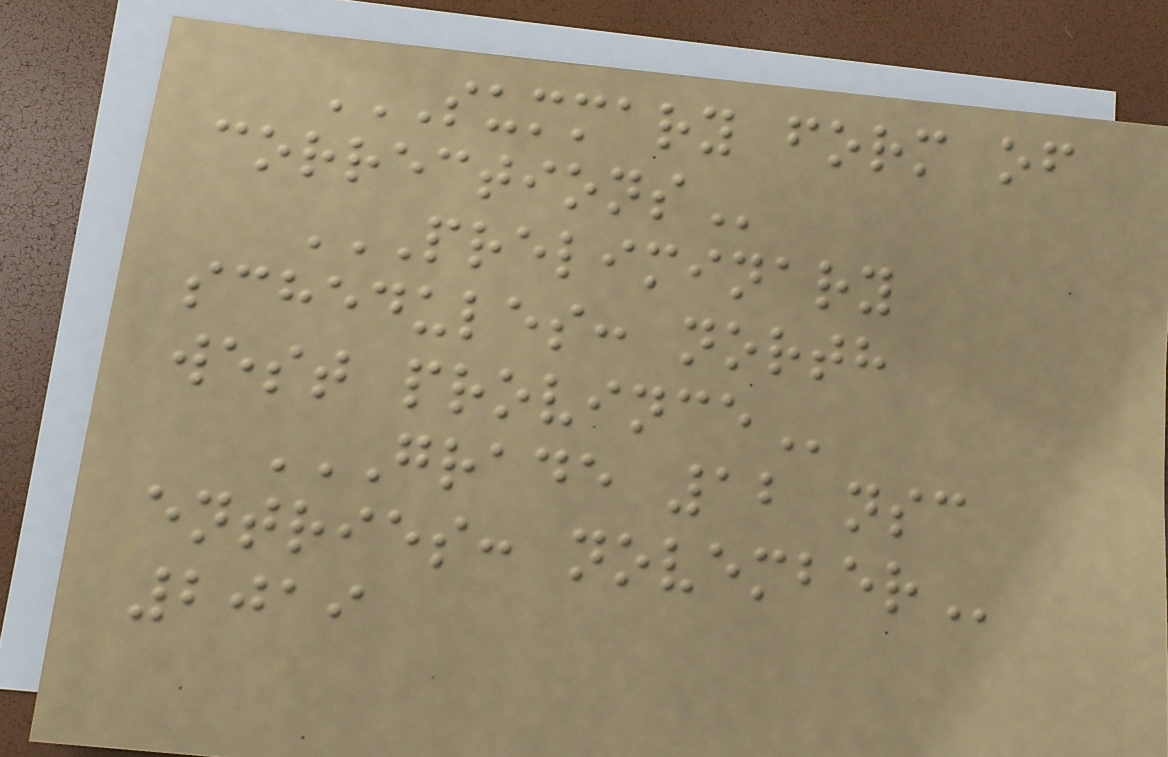SUMMARY FORM OF
CORRECTIONS
PRELIMINARY
SCHEDULES: NORTH
WEST PROVINCE
GRADE 12 NSC
ENTRIES: NOVEMBER
2019
